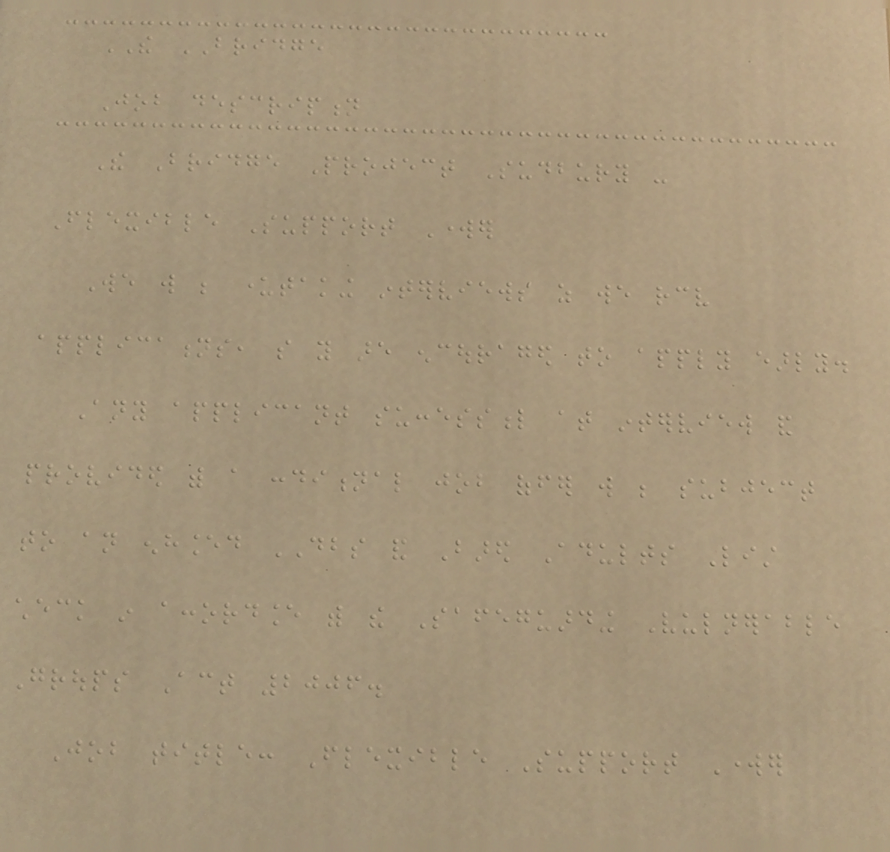THE BRIDGE
Job description
The Bridge Project Sudbury -
Flexible Support Worker
We will be undertaking interviews as we receive
applications, so you are encouraged to apply early.
Any applicant successful at interview and
provided with a conditional job offer will be subject
to an enhanced DBS and Bared Adults List
check in accordance with the Safeguarding Vulnerable
Groups Act 2006.
Job title: Flexible Support Worker
